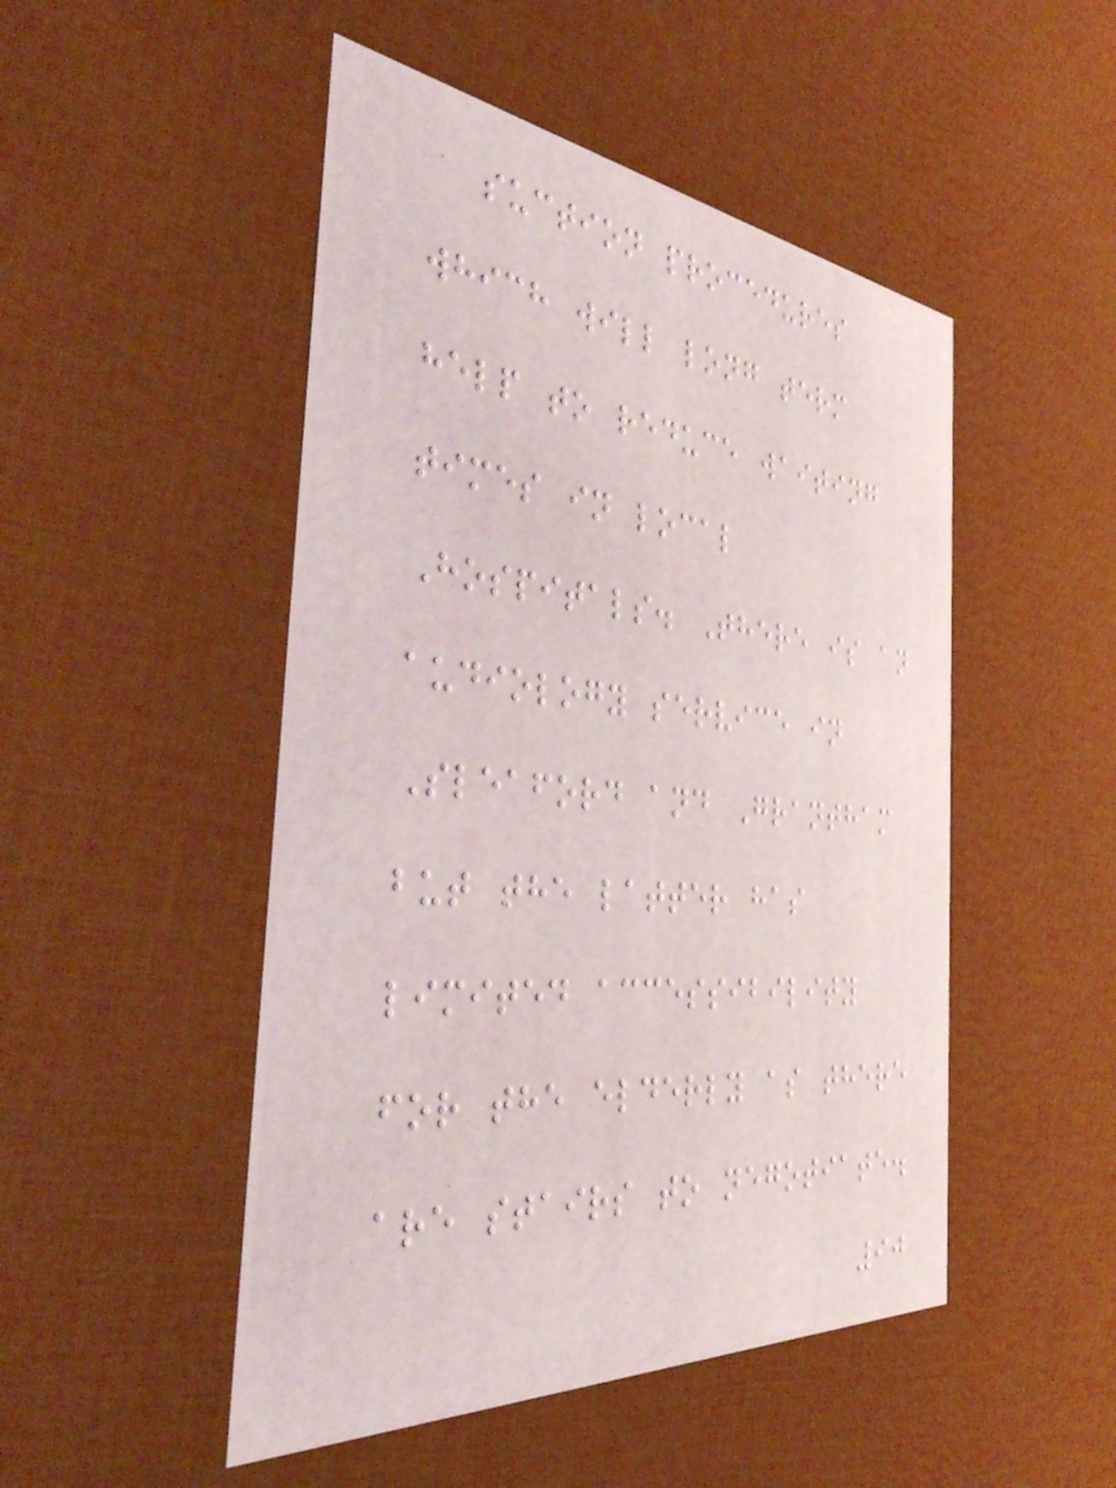suction procedures
which will long term
help to reduce waiting
times in local
Hospitals. There is an
audiology service in
Sleaford and Grantham
but the latter has
limited accessibility
for the elderly as there
are stairs to negotiate.
90
